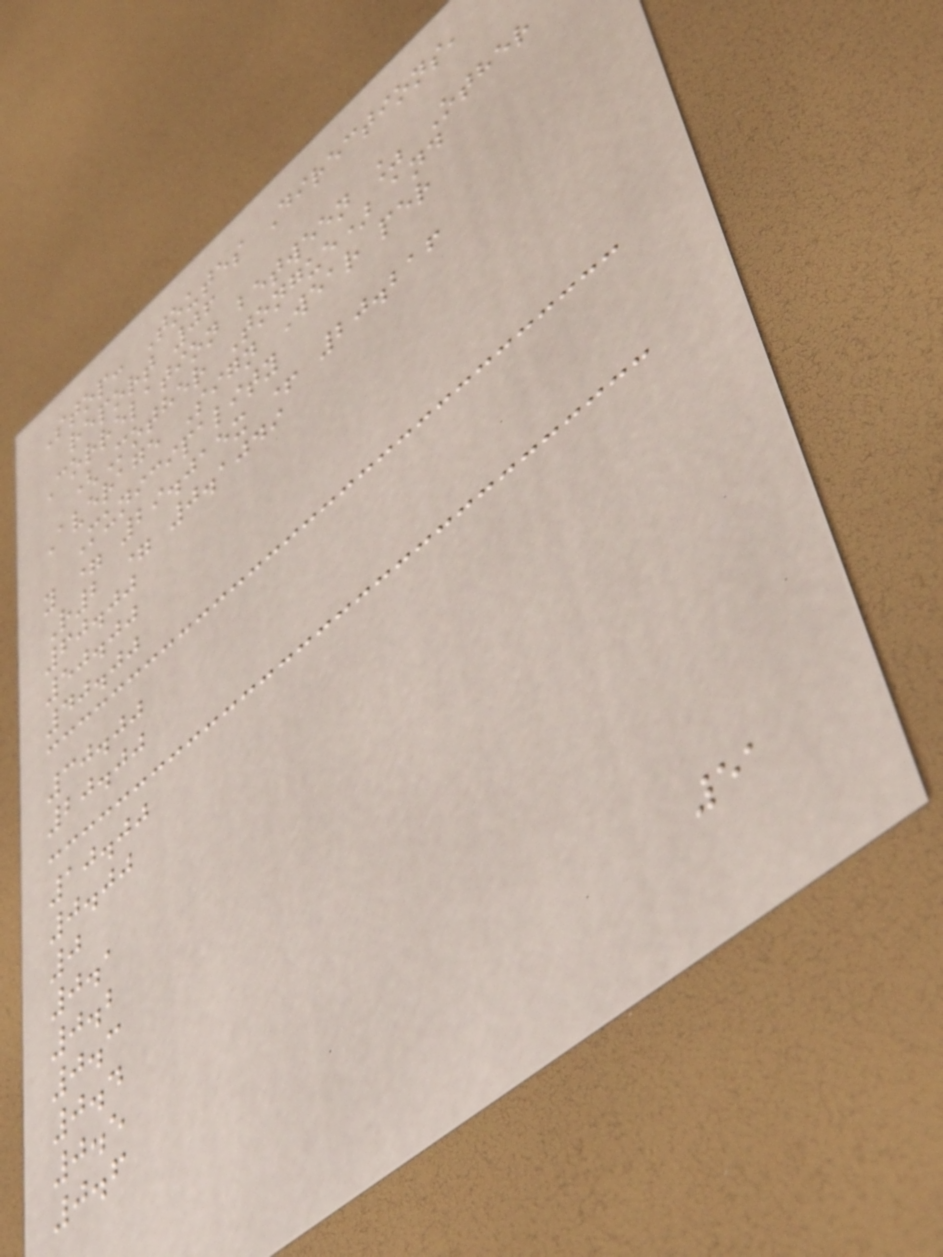Stop: Toutes Directions,
report 06
Correlation between % Other
(Mother Tongue) and
Average Sign Wear per
Municipality
y = 29.015x + 20.216
R2 = 0.1049
60.00
50.00
40.00
30.00
20.00
10.00
0.00
0
0.1
0.2
0.3
0.4
0.5
0.6
51
